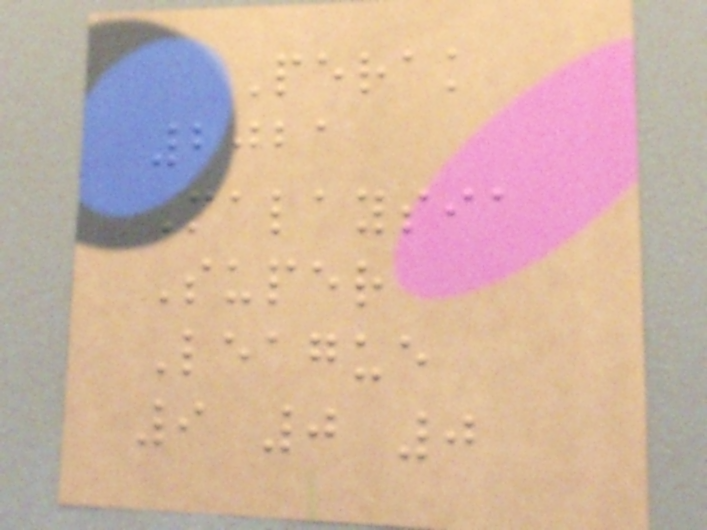Perak
2021
Malaysia
Super
League
9 0 0
